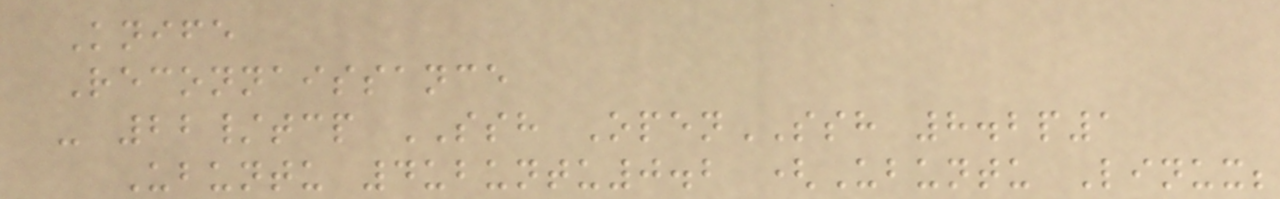Knife
Reconnaissance
- 22/tcp SSH OpenSSH 8.2p1
Ubuntu 4ubuntu0.2 (Ubuntu Linux;
